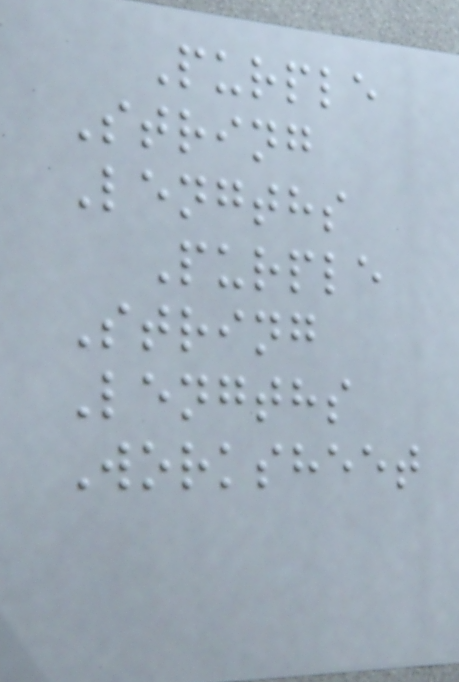Purple
String
Lengths
Purple
String
Lengths
Worksheet
